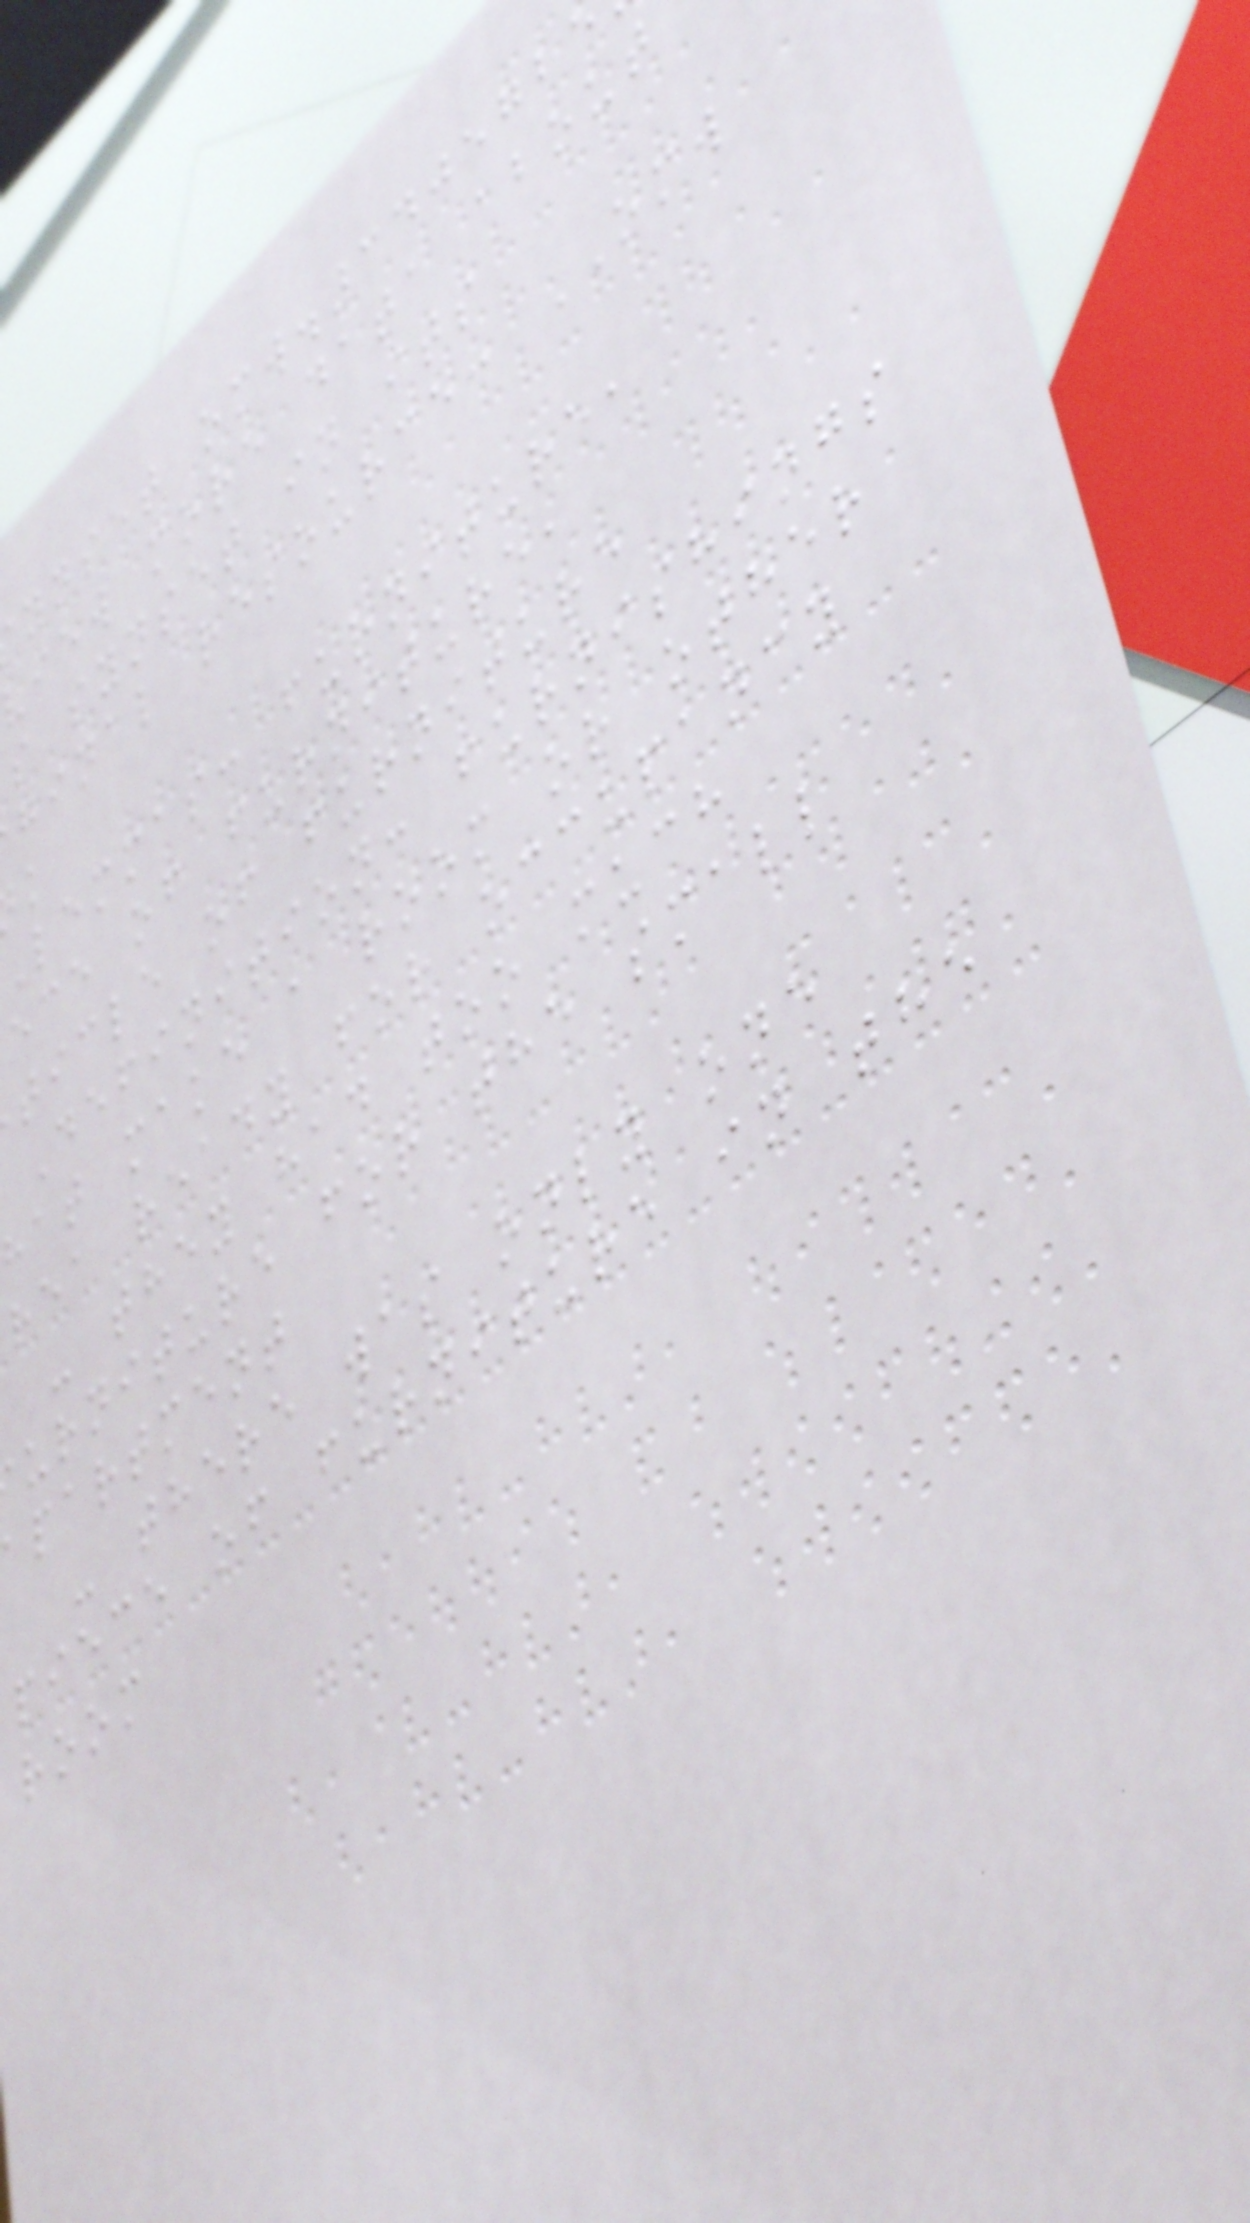ynset omw.3405725
view more data about
s synset in its
ginal resource: OMW
Lemmas: furniture,
ece of furniture,
ticle of furniture
Definition: furnishings
hat make a room or other
rea ready for occupancy
- they had too much
urniture for the small
partment
- there was only one
piece of furniture in the
room
